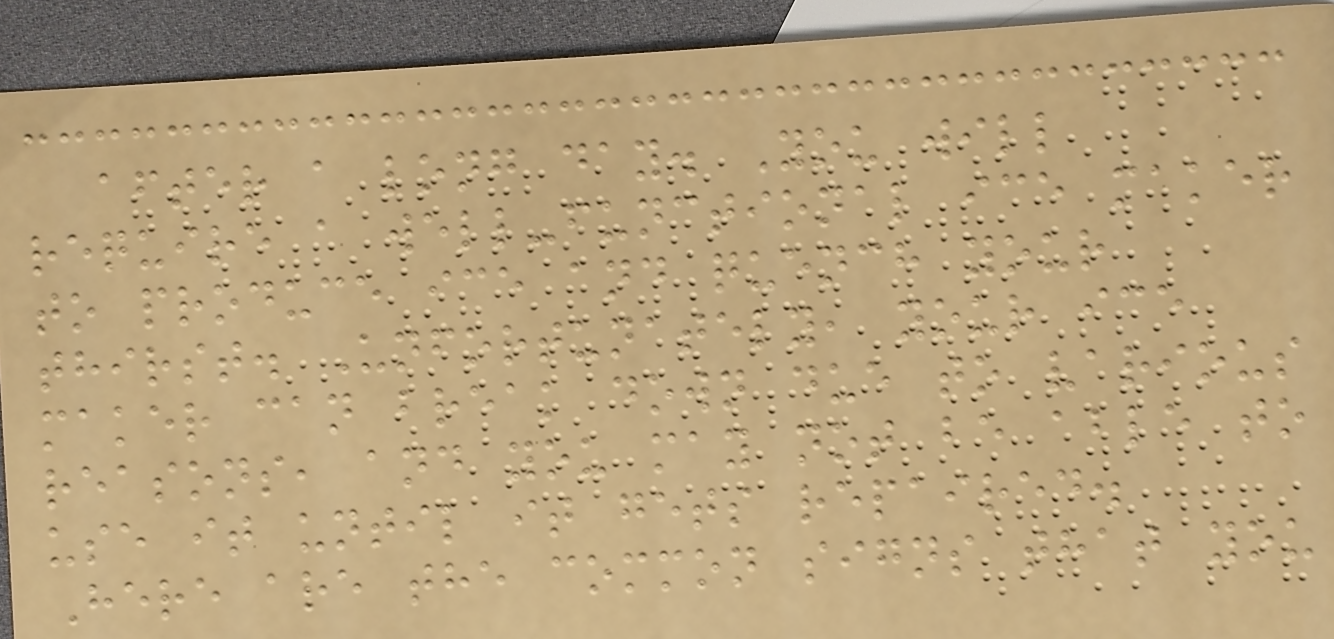after a long day. You will
require a well-functional ice maker
to produce ice and quench your
thirst. Unfortunately, your ice
maker can break down due to various
reasons, and you may not be able to
use it until it gets repaired.
Here are the common signs that you
